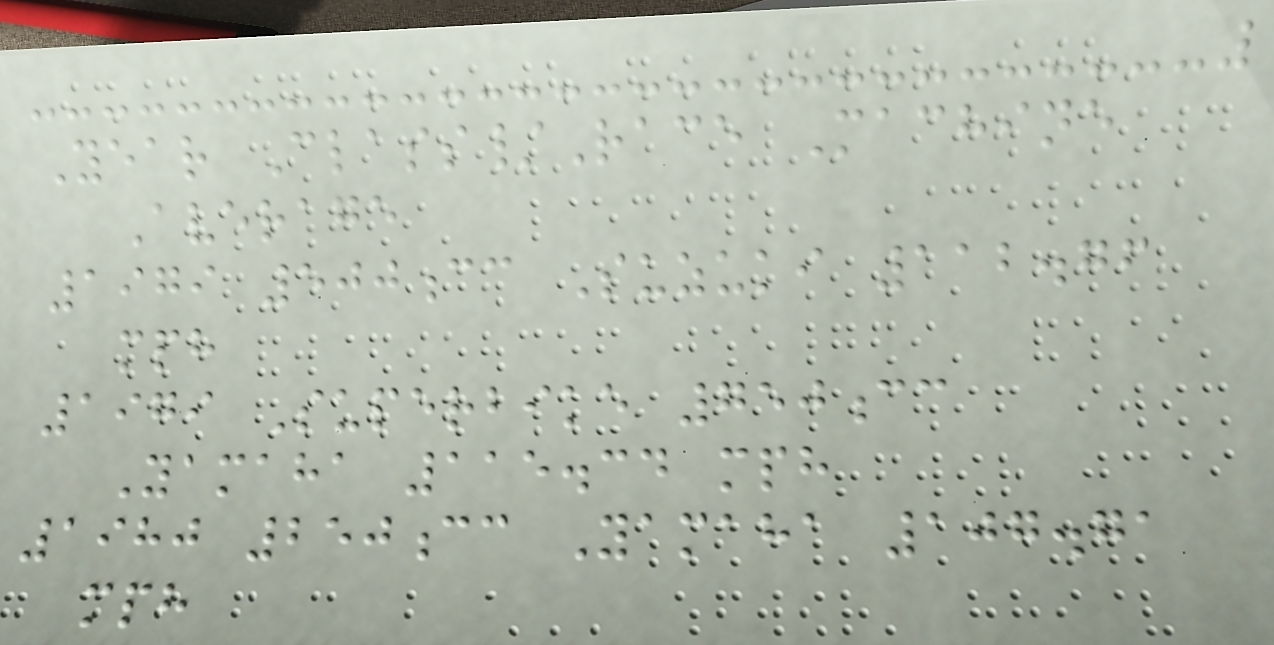Year Class/Race Machine
Average
1979 500cc Suzuki 112.76
mph
1979 Superbike 750cc
Yamaha 115.34 mph
1980 250cc Yamaha 107.71
mph
